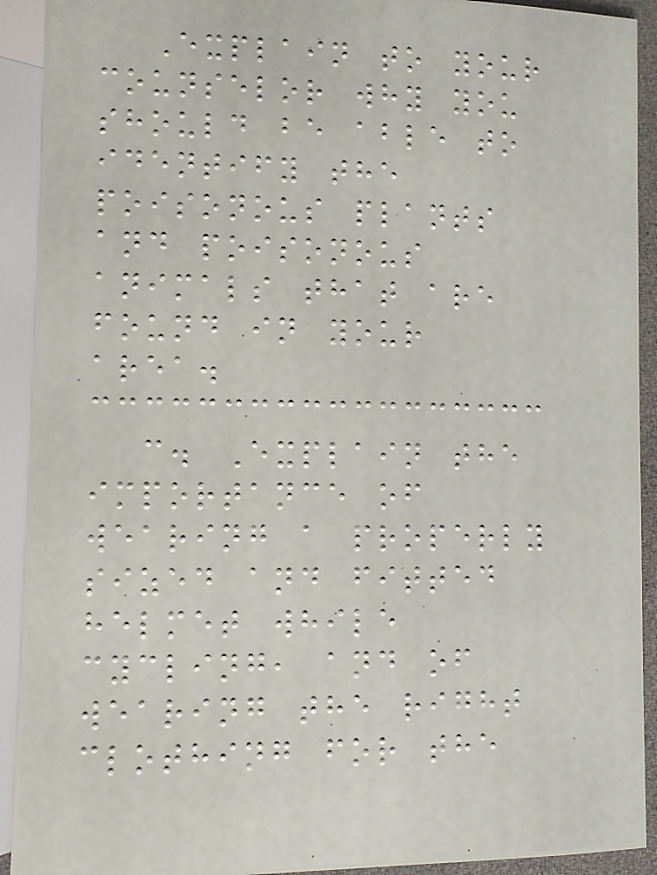Explain to your
counselor why you
should be able to
identify the
poisonous plants
and poisonous
animals that are
found in your
area.
c. Explain the
importance of
wearing a properly
sized and fitted
helmet while
cycling, and of
wearing the right
clothing for the
